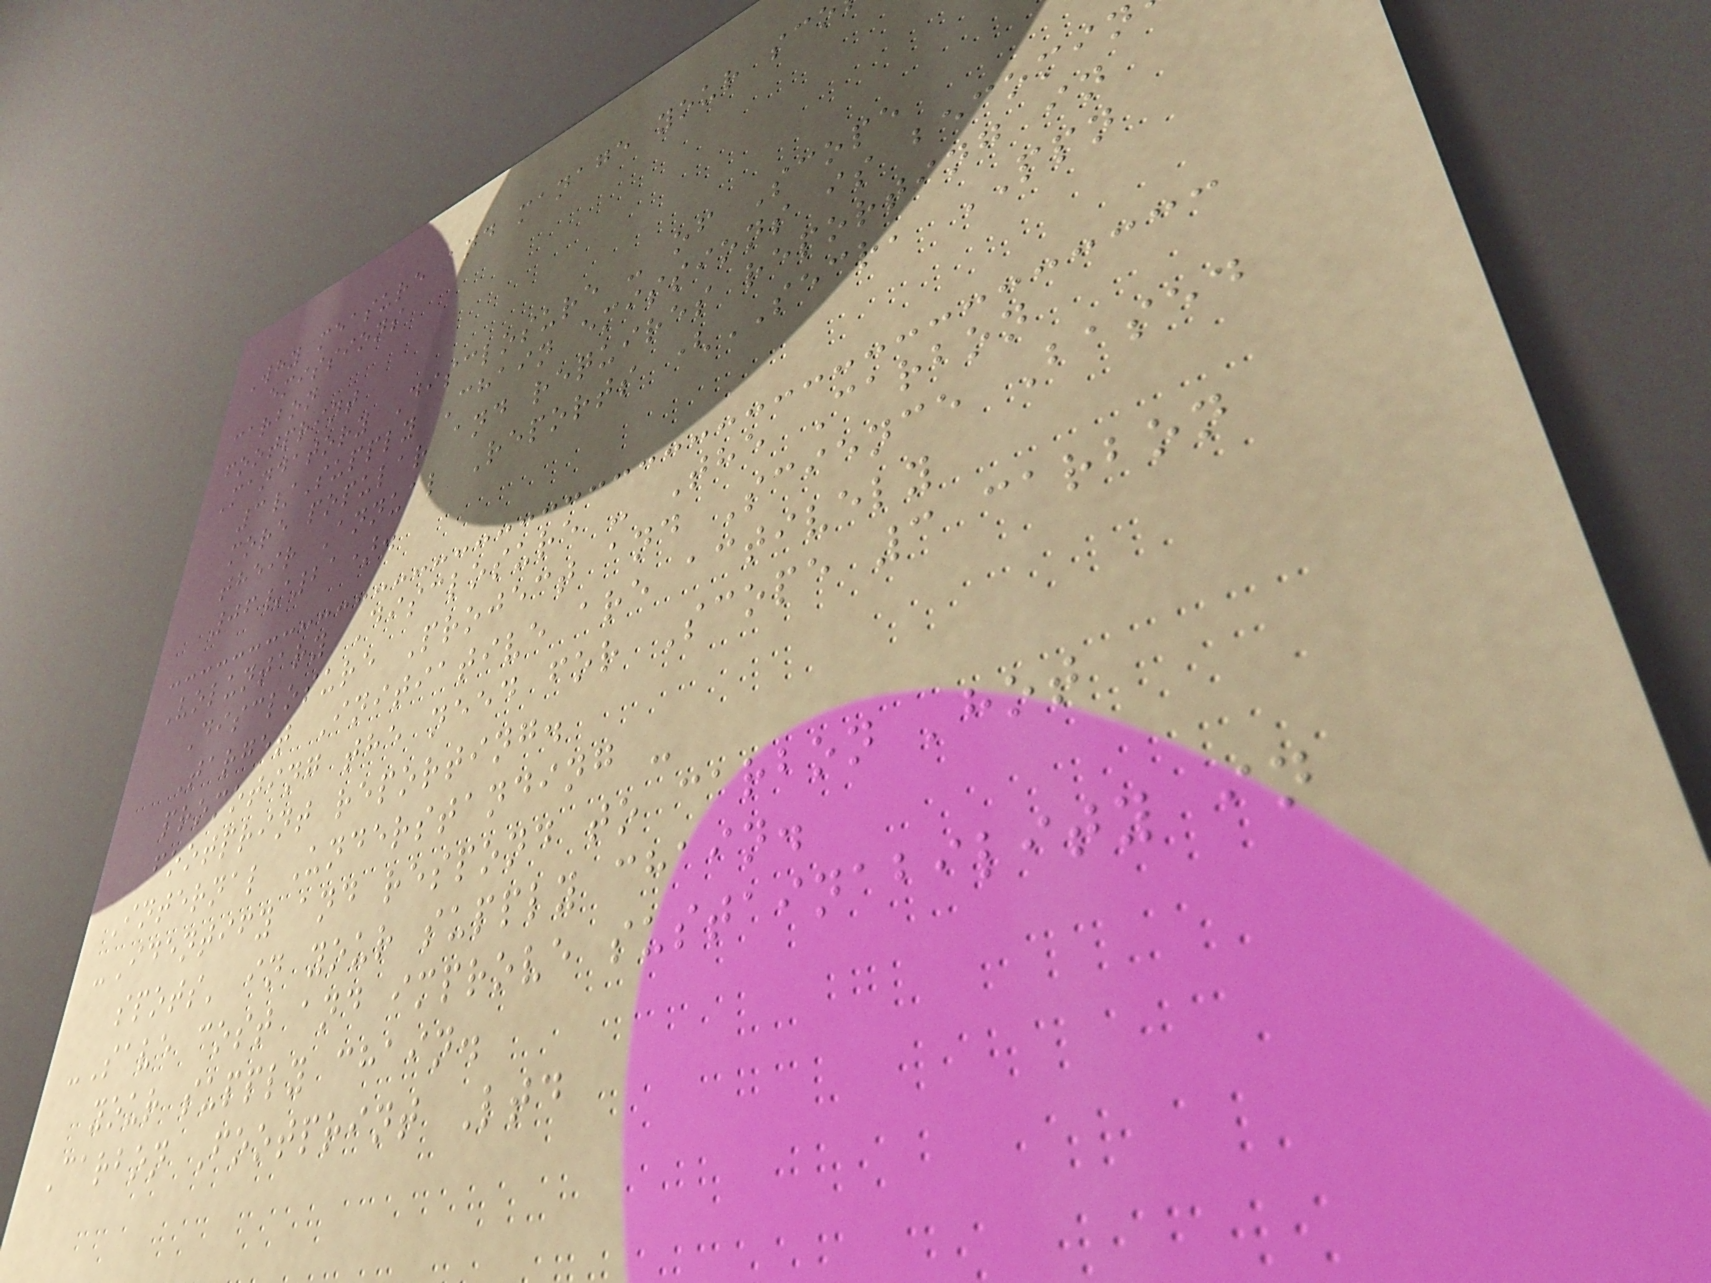Why measure and manage your sc
emissions
carbon
footprint
Mandatory Disclosure - of Scope
3/Supply Chain emissions is becomin
more popular and requires reporting in
their Annual Reports (SECR, PPN
06/21).
Voluntary Disclosure - The Carbon
Disclosure Project and Science Based
Target Initiative are actively
promoting the need for Scope 3 carbon
footprint reporting.
Internal Understanding -
-Identify and respond to carbon 'hot
spots' in your supply chain.
-Save cost and improve sustainability in
your supply chain.
Carbon Footprint Ltd
